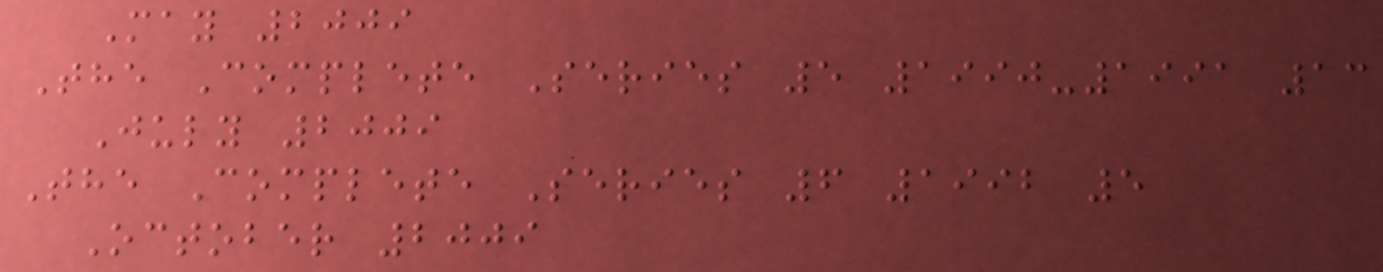May 2009
The Complete Series 5 1990-1991 13
July 2009
The Complete Series 6 1992 5
October 2009
